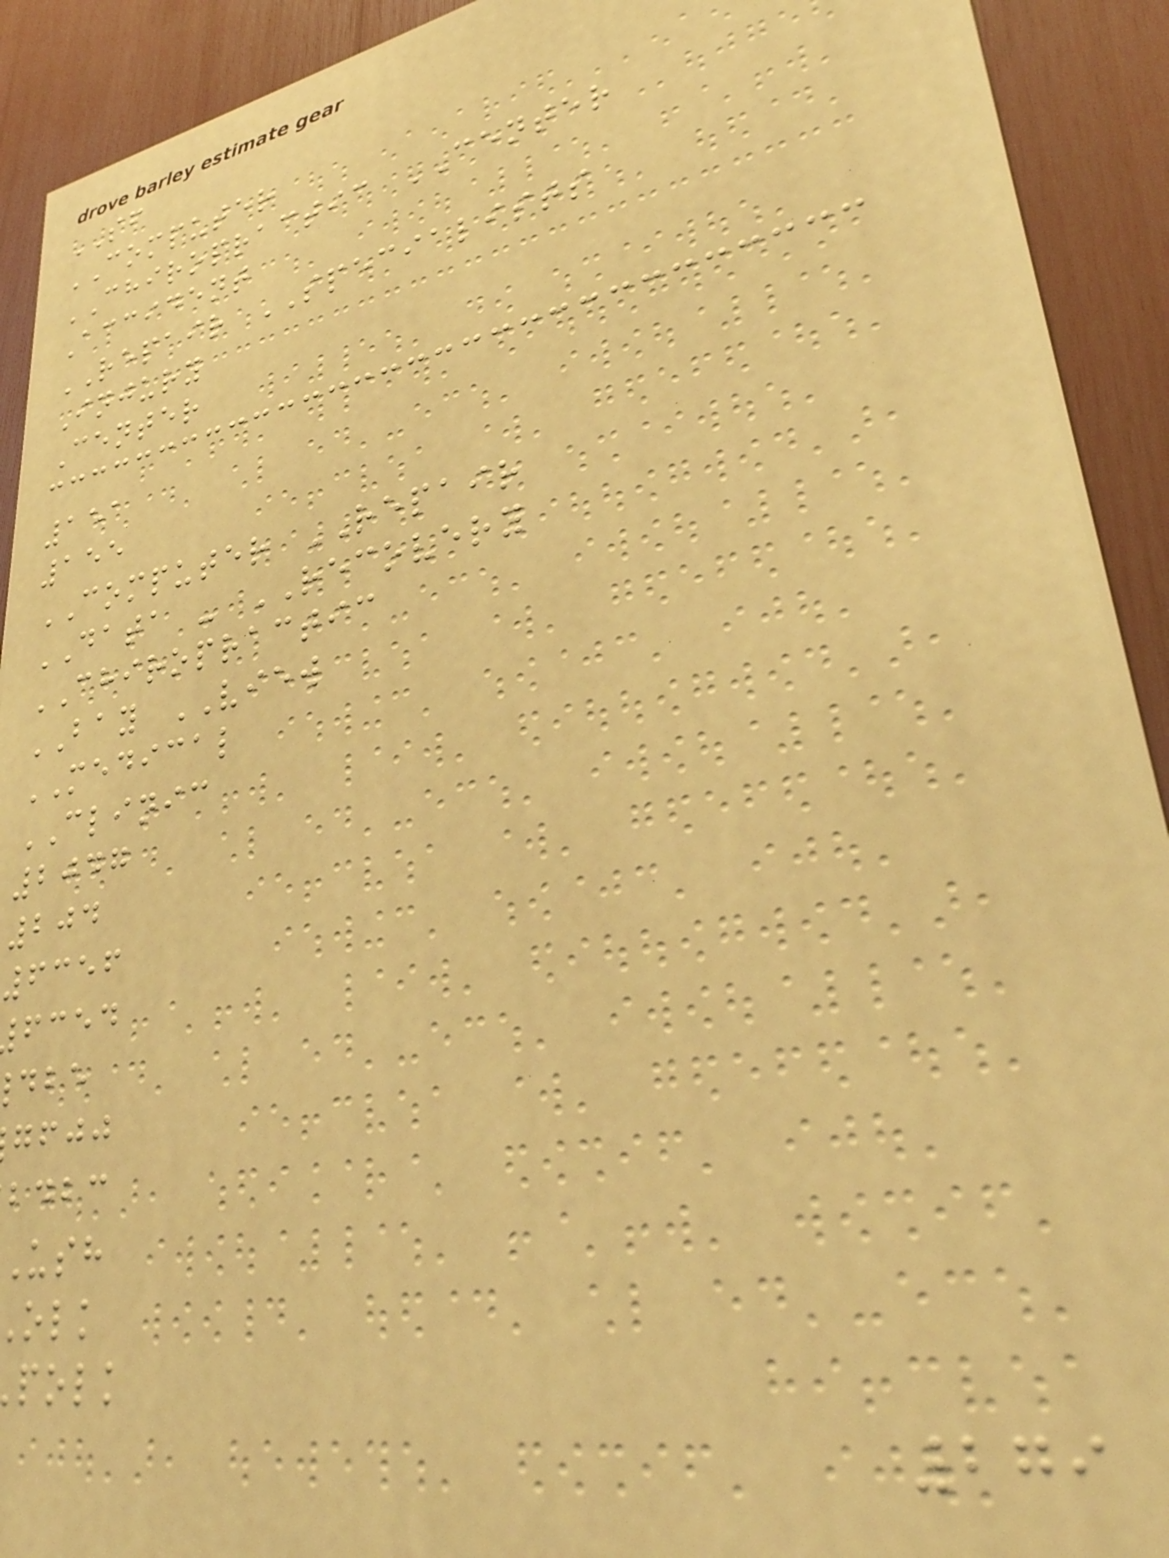SF
COMPUTER
CHIROPRACTIC CENTER
Accident
REPAIR SPECIALISTS
Injury
Center
151
155
COMPUTER REPAIR
DATA - RECOVERY
CHIROPRACTIC
BAY VIEW
MEDICAL
CLINIC
2047
204
6356
fced
gfjj
bdbc
polk
279
